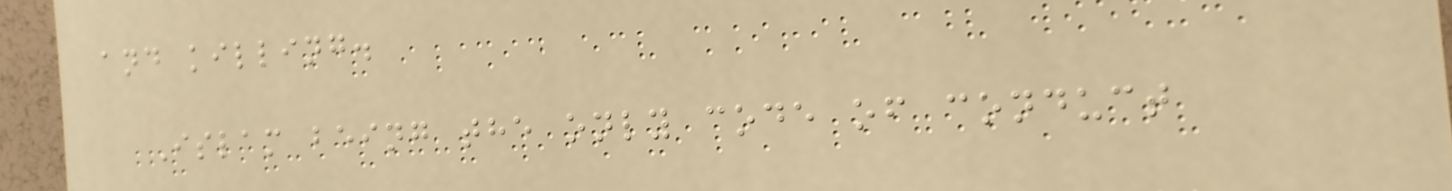and killing.
Islam being the only code of conduct
